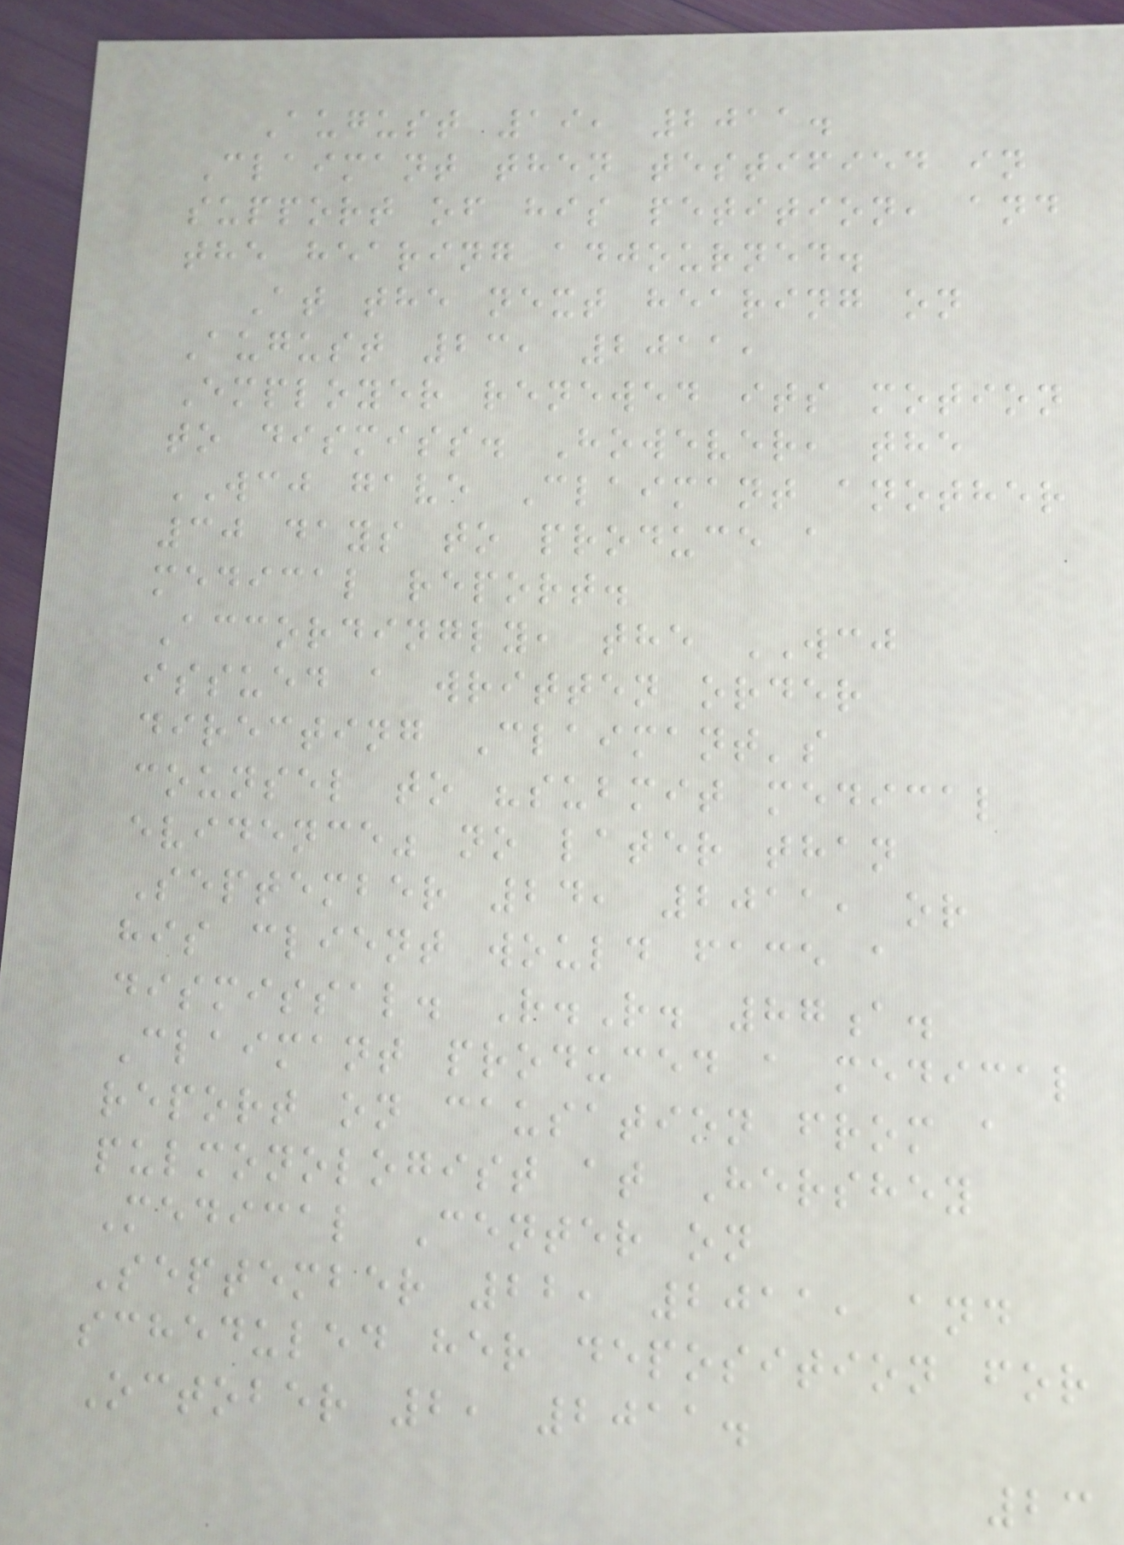August 19, 2011.
Claimant then testified in
support of his petition, and
the hearing adjourned.
At the next hearing on
August 23, 2011,
Employer renewed its motion
to dismiss. However, the
WCJ gave Claimant another
30 days to produce a
medical report.
Accordingly, the WCJ
issued a written order
directing Claimant's
counsel to "submit medical
evidence" no later than
September 24, 2011, or
his client would face a
dismissal. R.R. 87a.
Claimant produced a medical
report on causation from a
pulmonologist at Hershey
Medical Center on
September 22, 2011, and
scheduled her deposition for
October 2, 2011.
23
